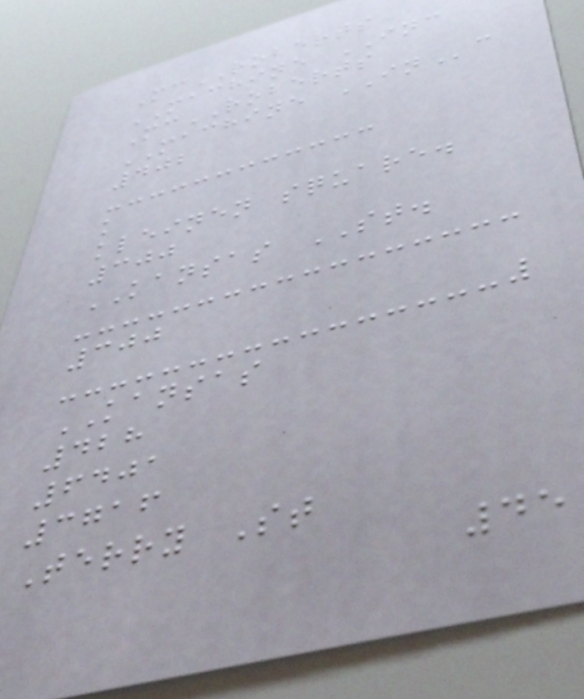McROBERTS
MACHINE INC
McROBERTS
MACHINE INc
402
k
kleinen square.
300
KANSAS ST.
300
KANSAS
428
6401
3716
Terry St
45
